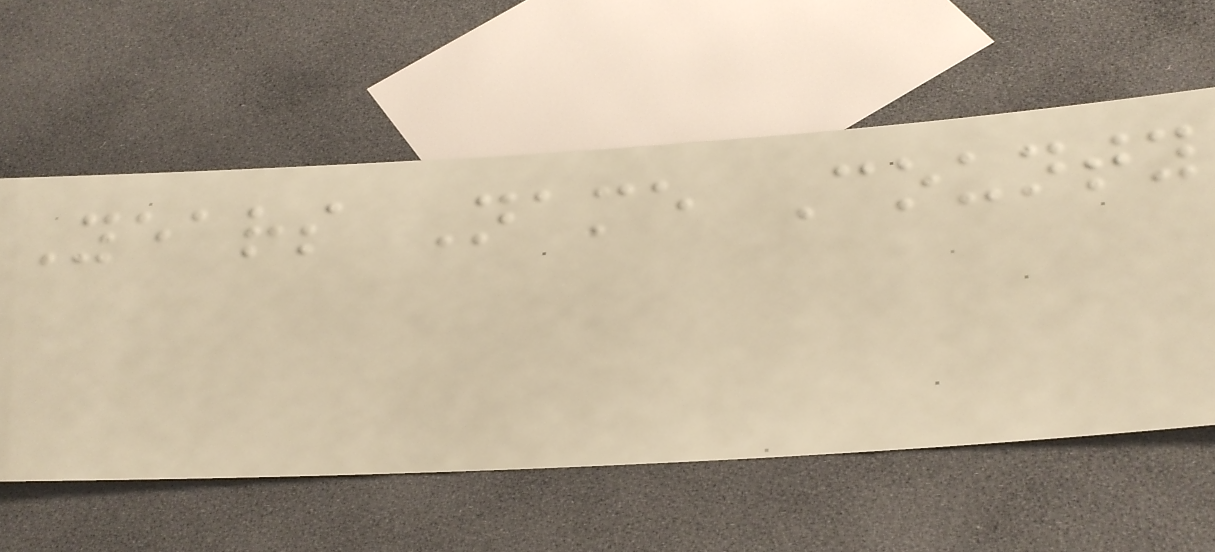Years Name County
